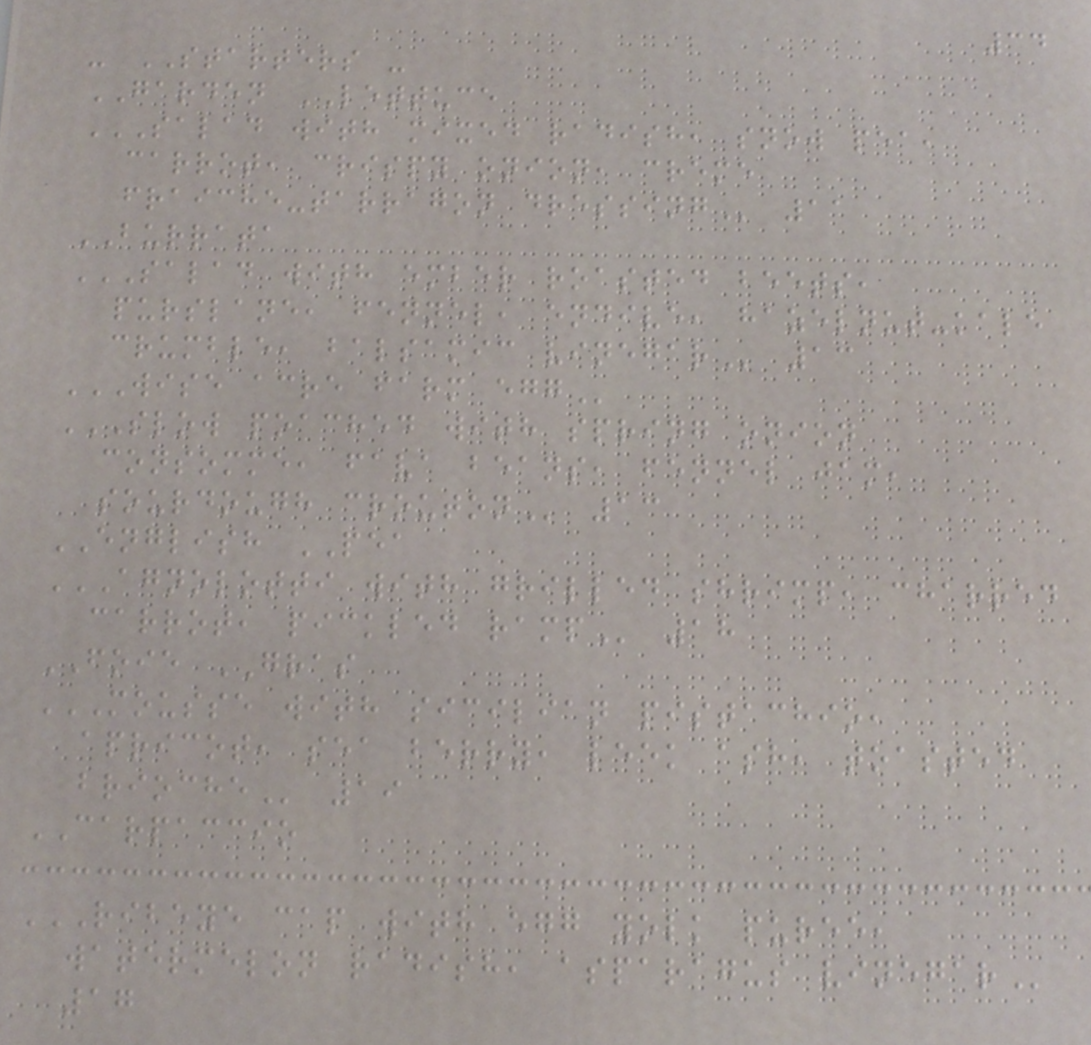34
- STARTERS -
GARDEN LETTUCE
SALAD WITH MIXED RADISH, SNOW PEA,
CARROT, CRISPY ONION, CREME
FRAICHE-TARRAGON DRESSING 11
BURRATA
SALAD WITH EMBER ROASTED BEETS,
PURSLANE, FENNEL, ENDIVE, HAZELNUT-KALE
CRUMBLE, BALSAMIC VINEGAR 13
WISE ACRE FARM EGG
SLOW POACHED WITH SPRING ONION
CONSOMME, FAVA BEANS, FENNEL JAM,
SOURDOUGH CROUTON 13
ENGLISH PEA
AGNOLOTTI WITH GRILLED SHRIMP, CHARRED
CARROT, PICKLED RAMP 18
FOIE GRAS
MOUSSE WITH SICILIAN PISTACHIO,
APRICOT, SEA BERRY, LEEK ASH, TOASTED
BRIOCHE 19
CARPACCIO
RIBEYE CAP WITH EGG YOLK PUREE,
WATERMELON RADISH, ASPARAGUS VINEGAR
17
